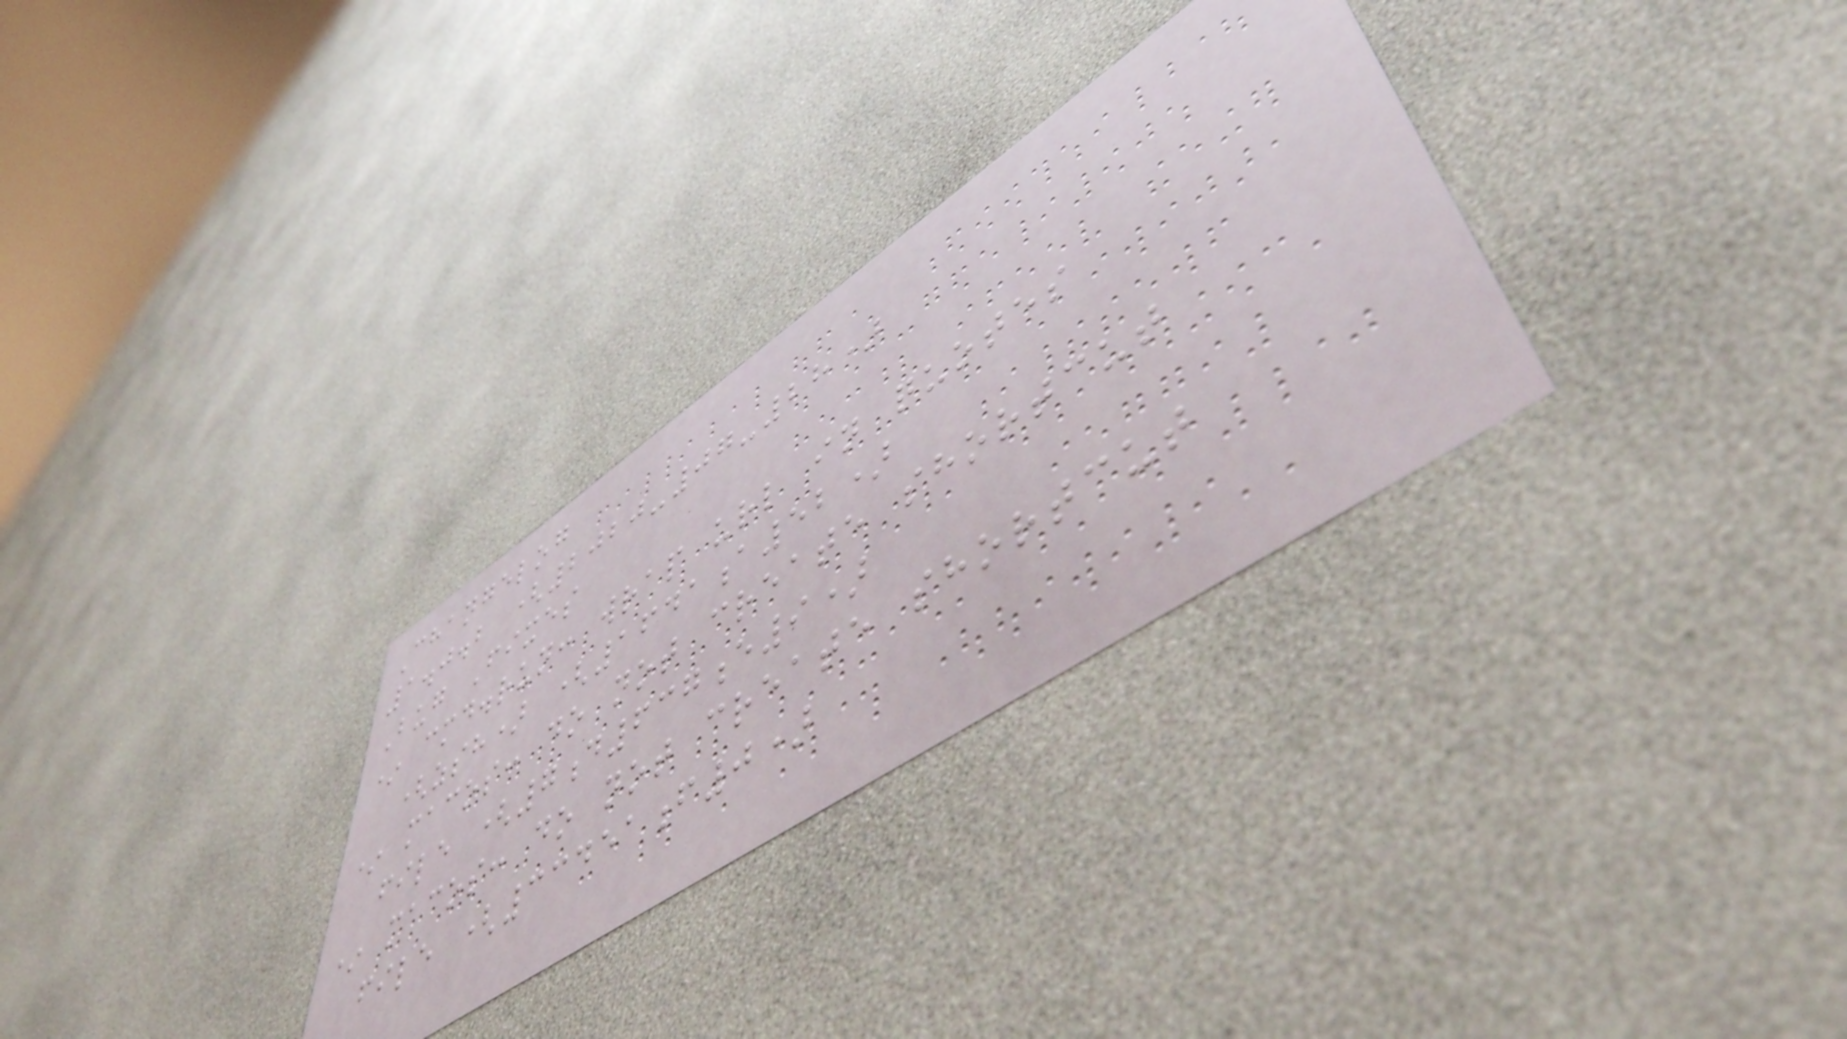Changelog
1.0.2 (2020-07-28)
Bug Fixes
* cmd.run: wrap url in quotes
(zsh) (1641a52)
* macos: do not create shortcut
file (7d637e9)
* macos: do not create shortcut
file (33451f0)
